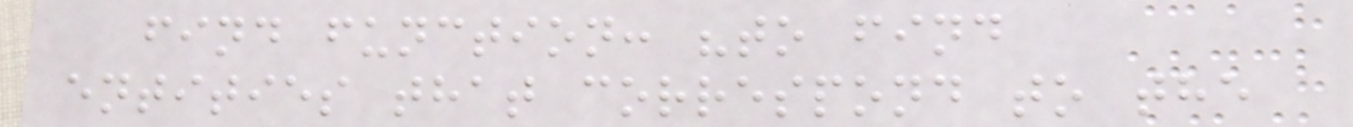find function: "to find
entities that correspond to the
